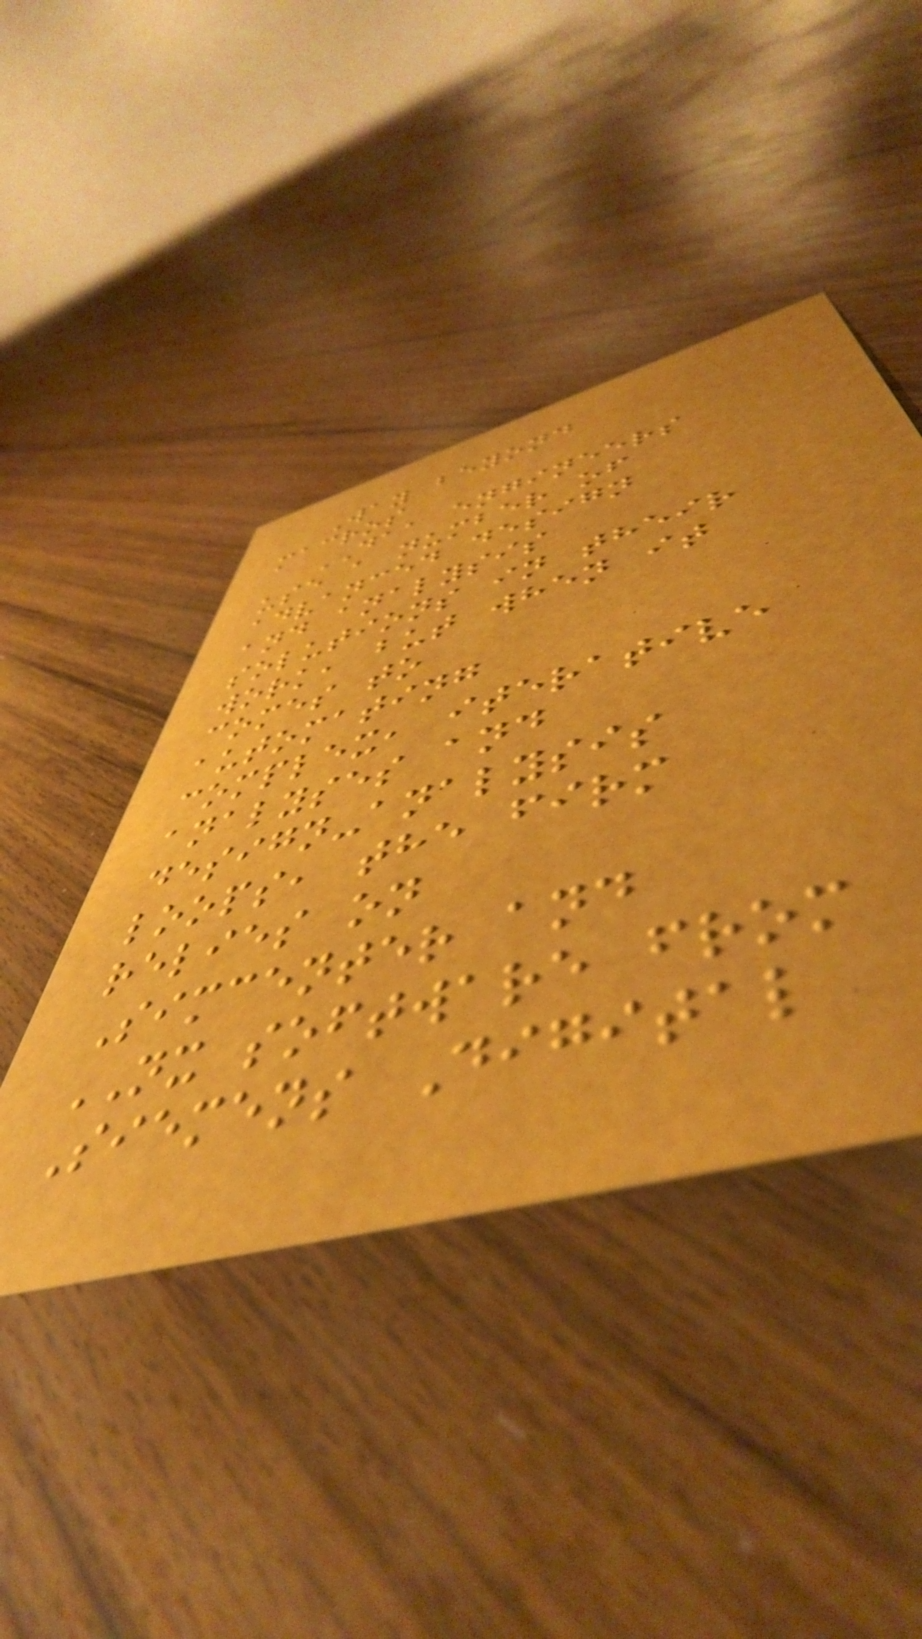Way beyond
macros
DAA engineers
use a number of
advanced design
and analysis
solutions in their
work, but when it
comes to
automating
complex, iterative
analyses and
design-analysis
loops, the firm
relies on
Simcenter and
NX software from
Siemens Digital
